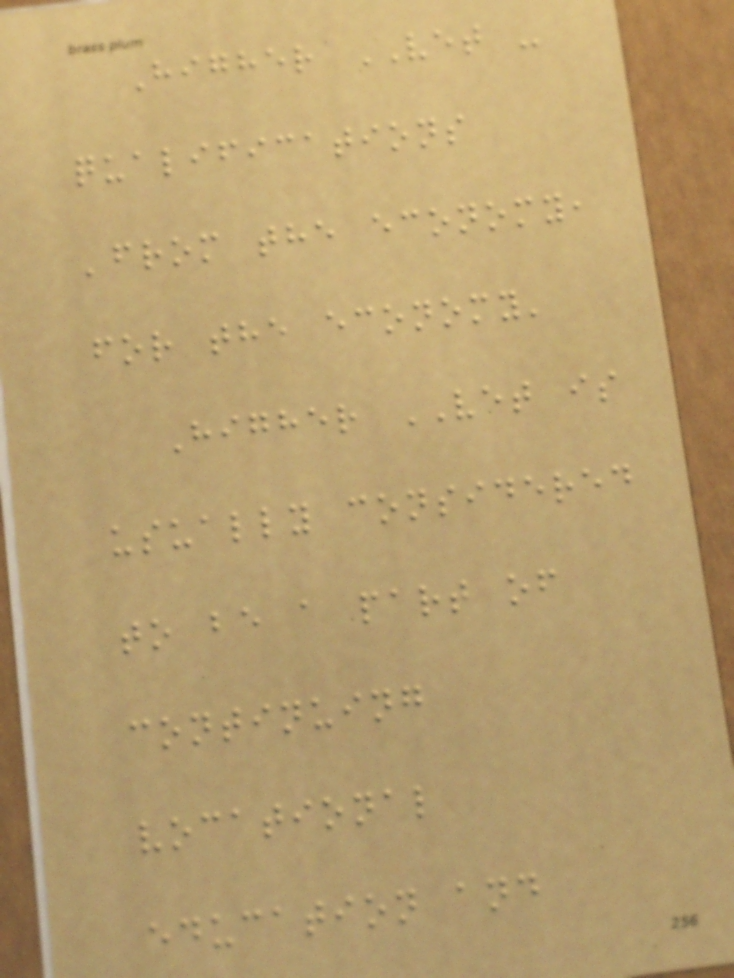Higher VET -
qualifications
'from the economy,
for the economy'
Higher VET is
usually considered
to be a part of
continuing
vocational
education and
